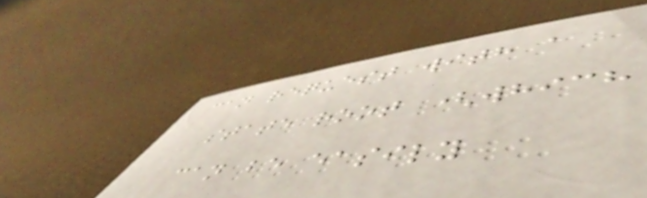can request with a
state root (which
can be easily
